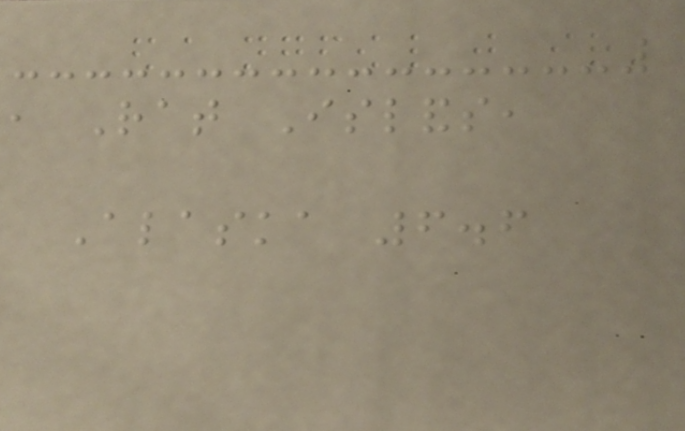, Rat Islands,
Alaska 6.6
